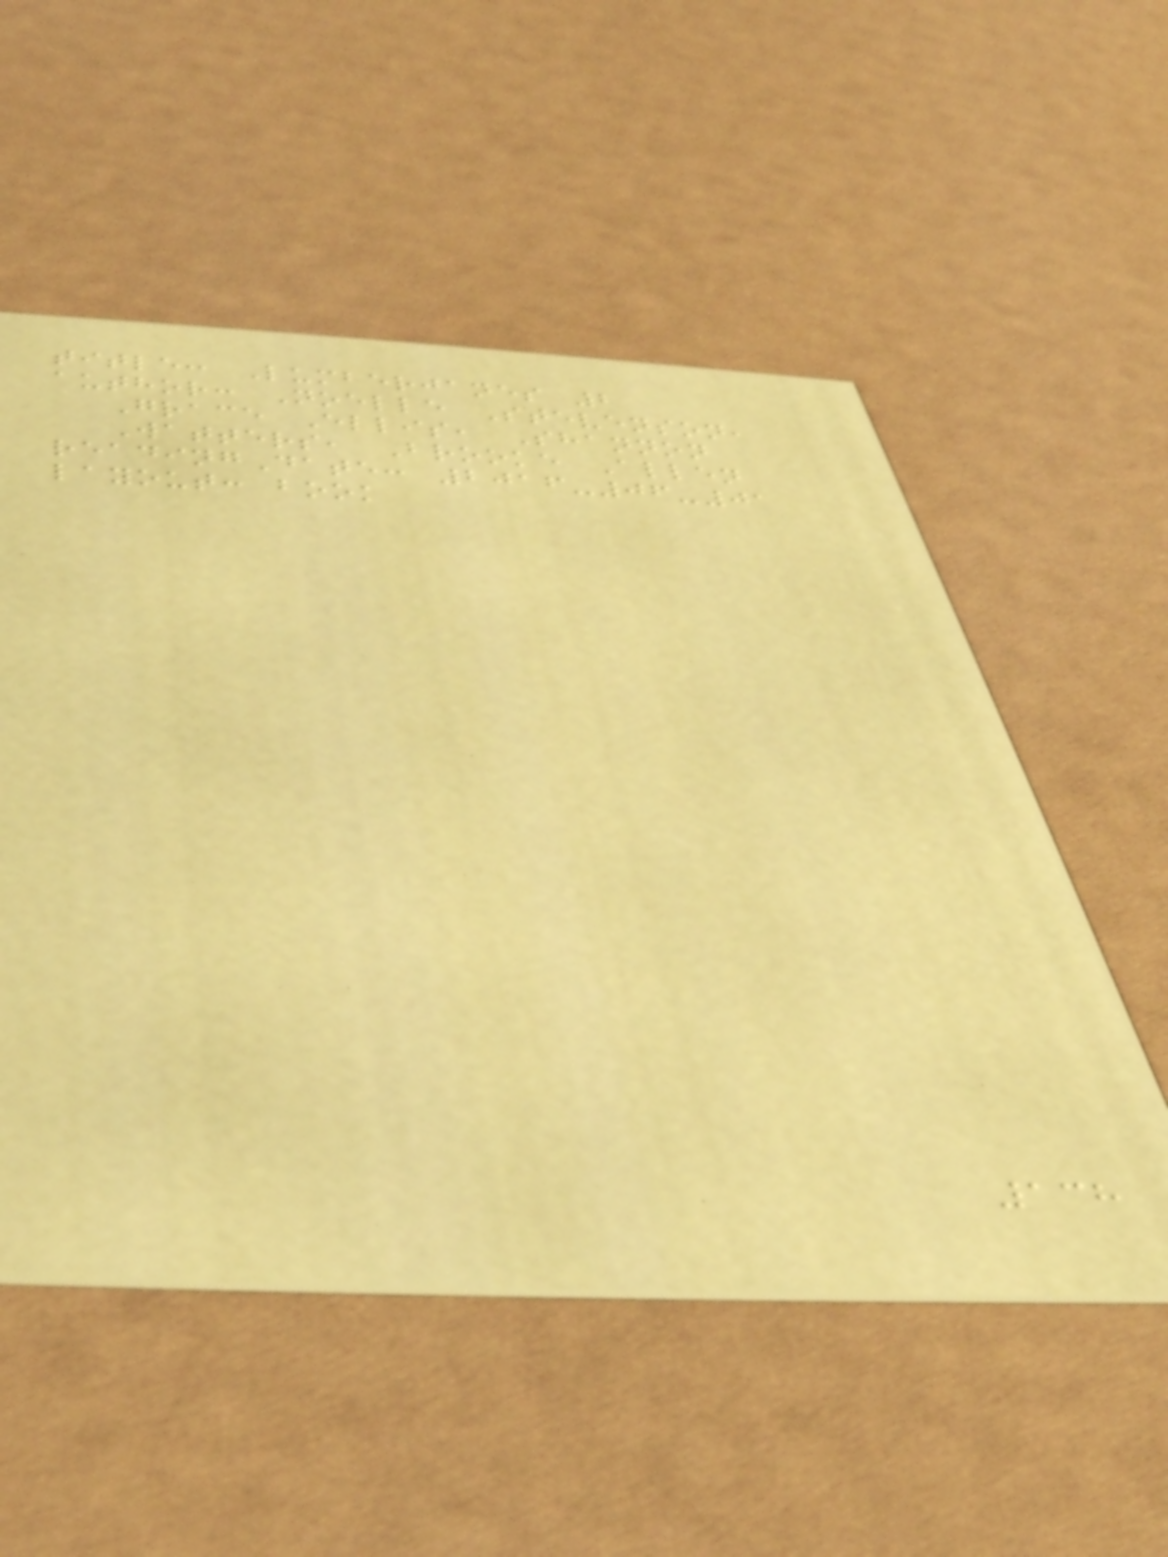title: Lumberjanes 2
author: Noelle Stevenson,
Grace Ellis, Shannon
Watters, Brooke Allen
readingDate: 2016-06-01
layout: book
138
